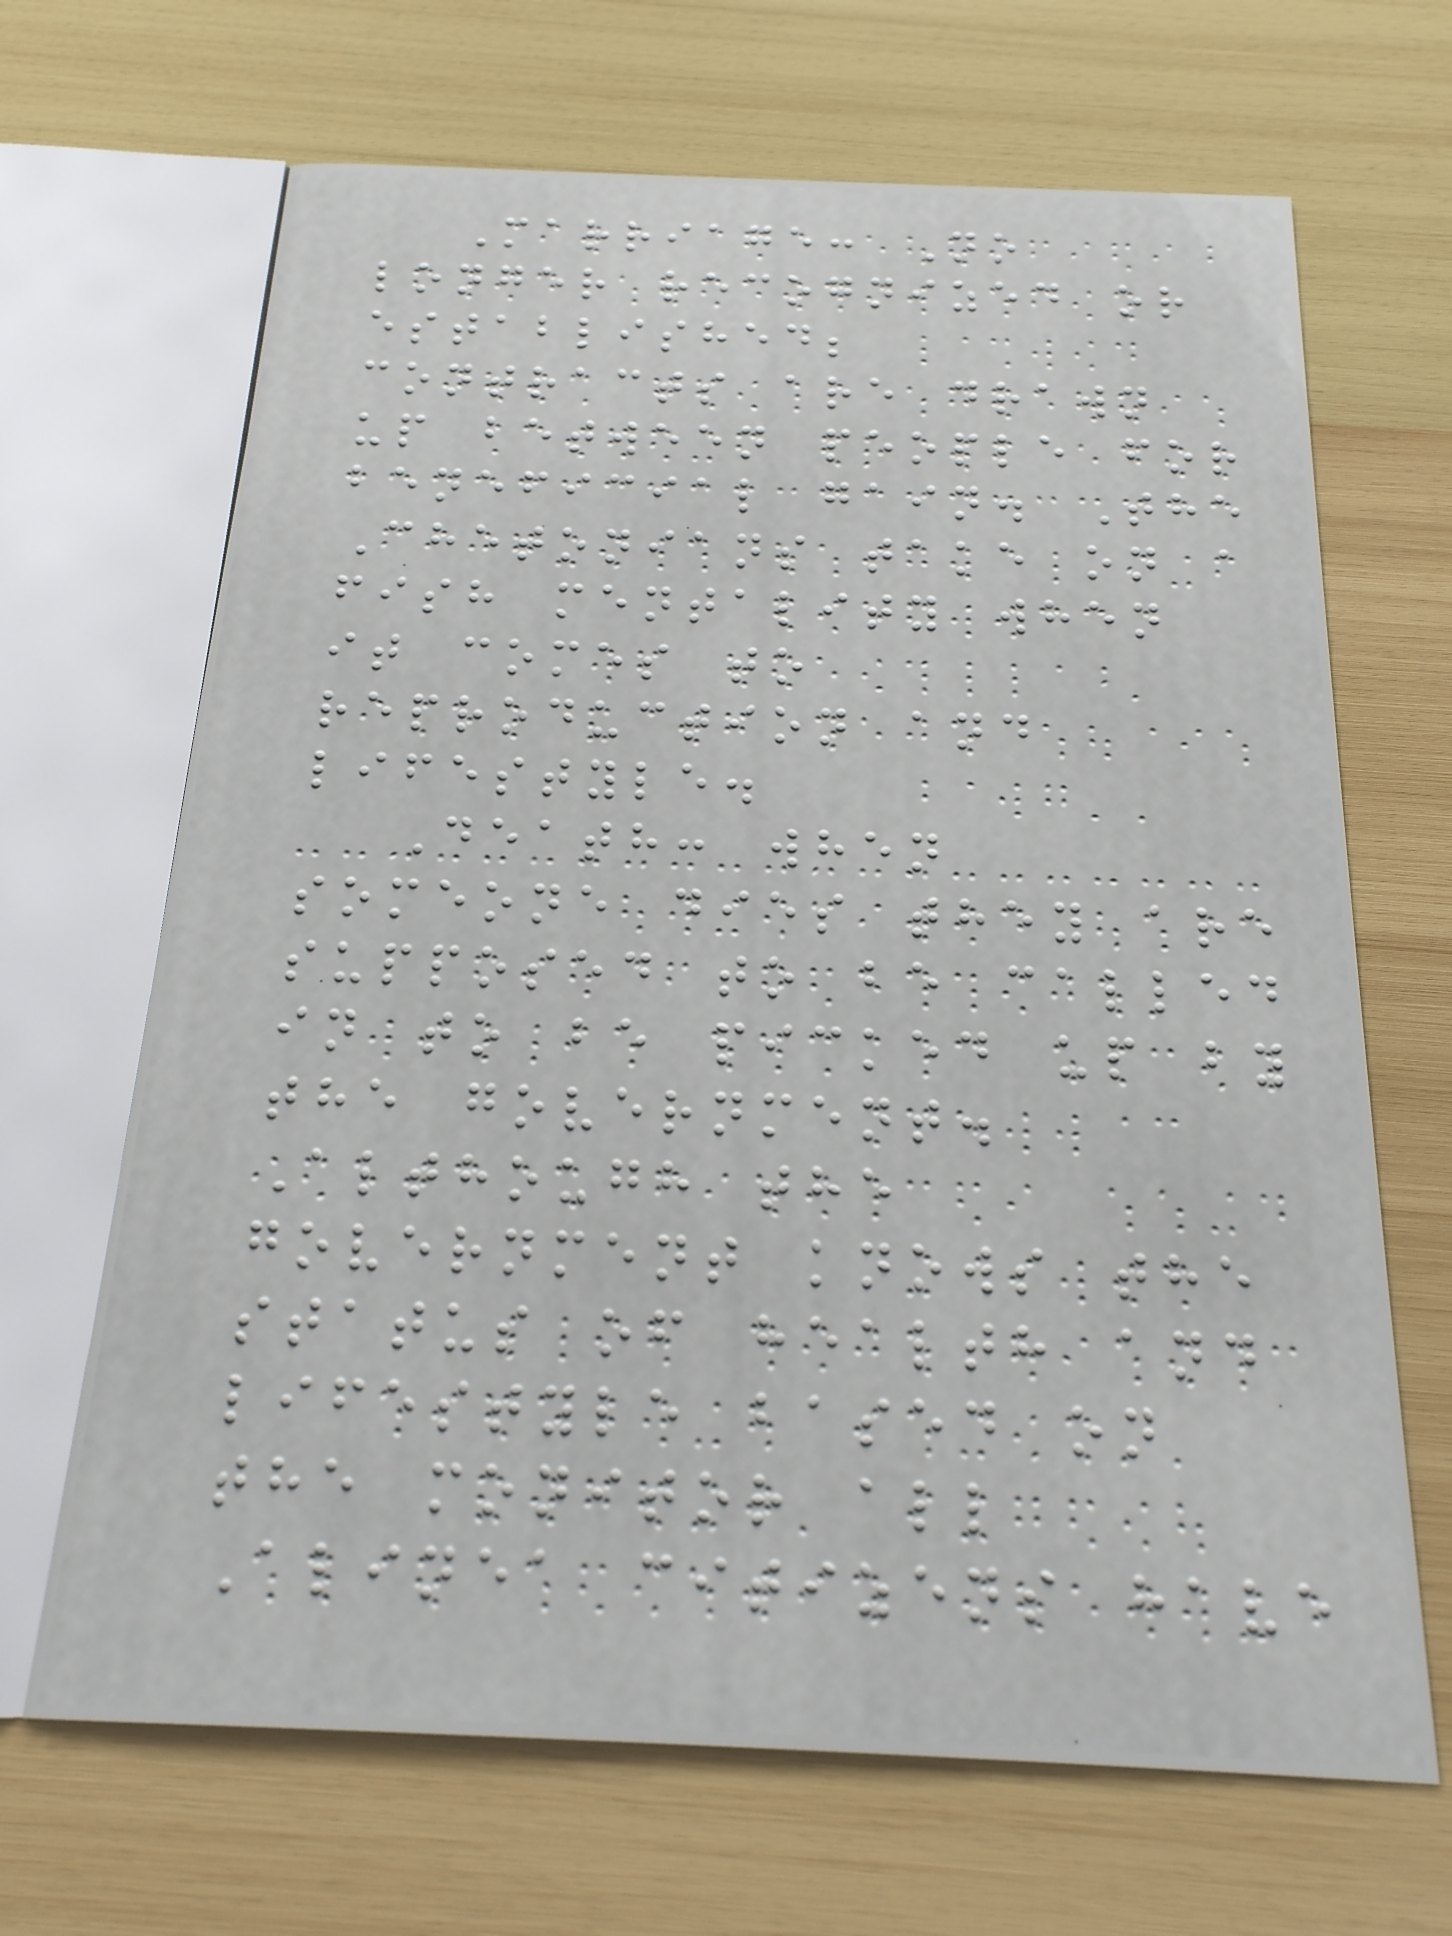Marriage: No
longer recognized or
established;
contracts are drawn
up between people for
beneficial gain. The
Chetonians take on a
fish mentality when
it comes to
reproduction and
lifestyle.
Death: when
someone dies they are
supposed to be called
in to be picked up by
the government.
Although the
government knows the
status of health and
lifestyle based on
the monitor all
Alinea citizens have
